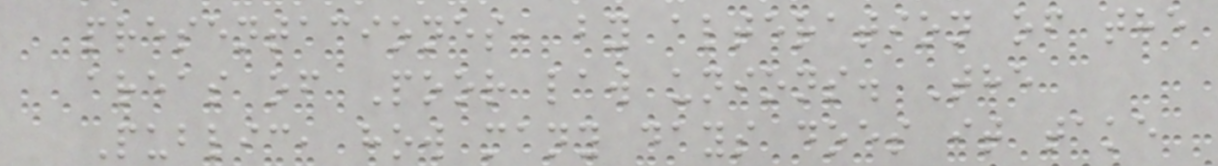presentaciones, by alteration of the
areas of Poor law unions. The
Public, how many days does it take
